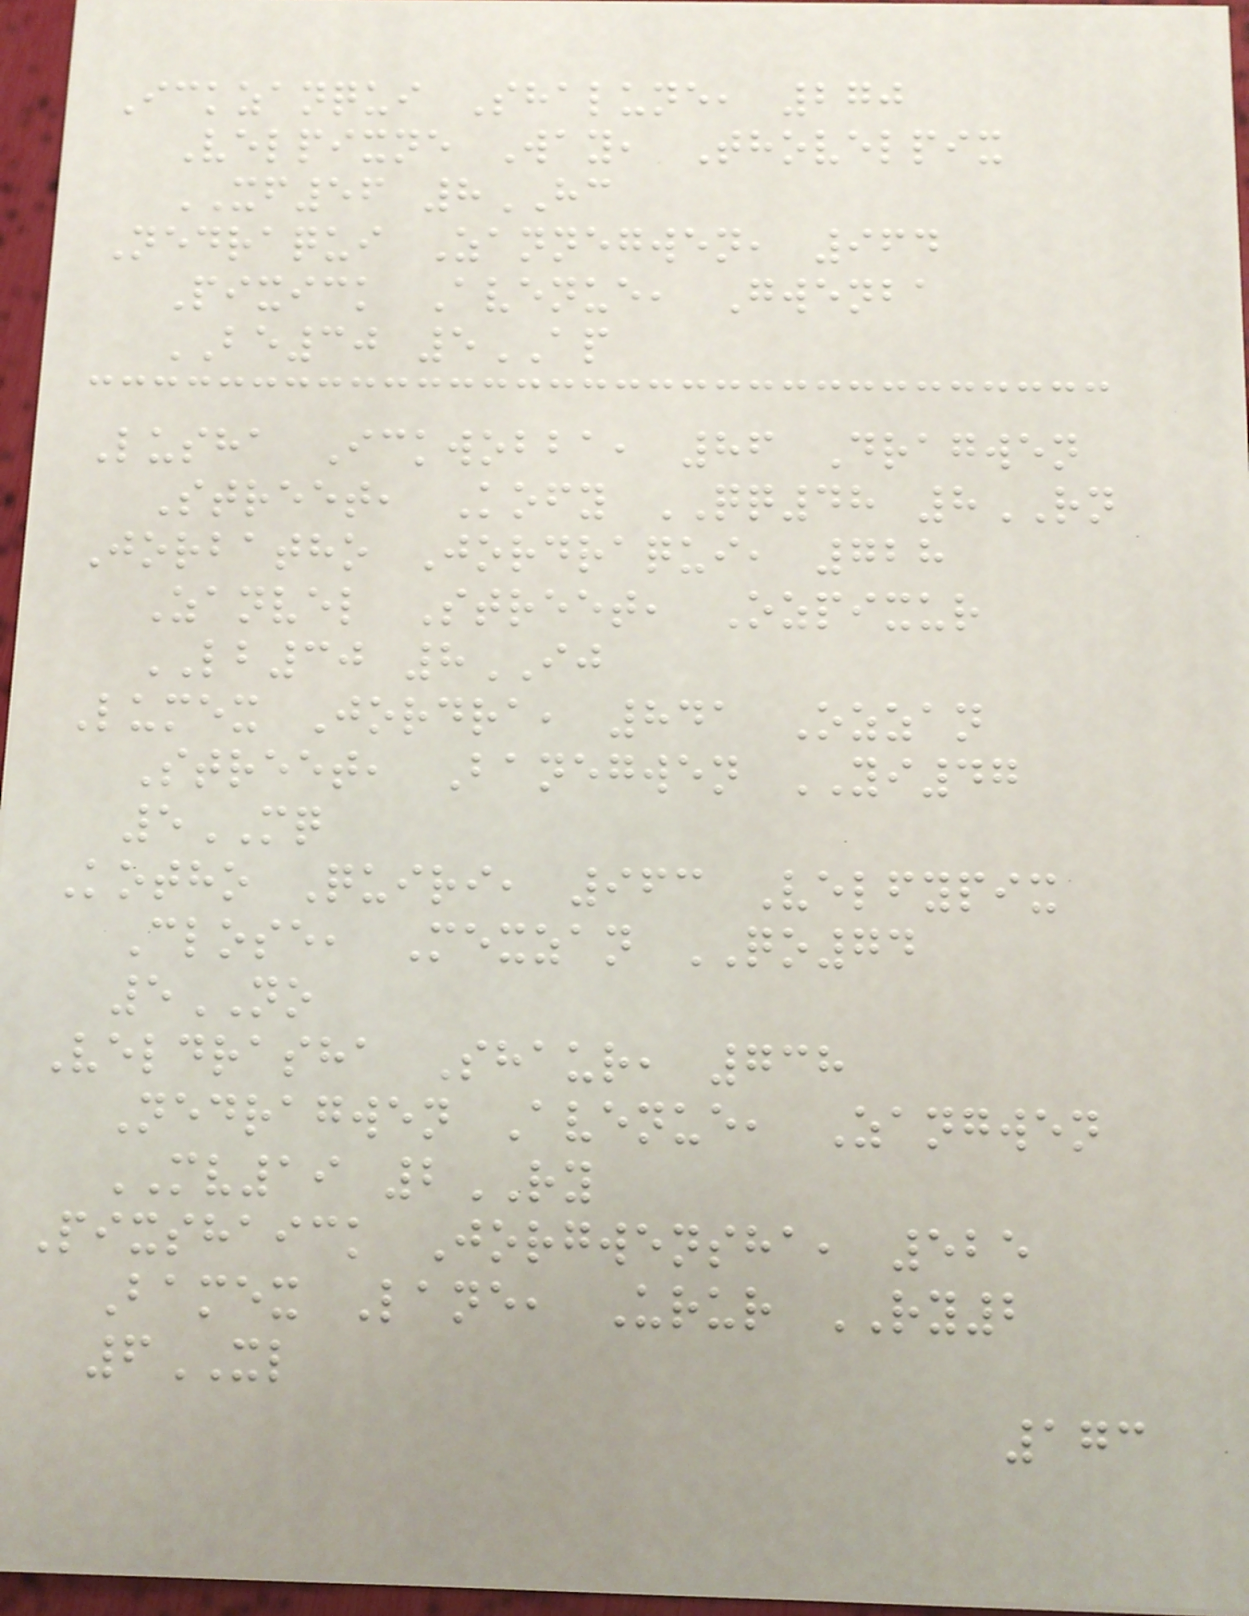Ickzanqui Shalune, 270
Velpixne Way, Thovelpix
XF56 8HC
Nedraqui Zannegwen, 964
Pixick Avenue, Gwenba
BE30 5AP
Lusha Ickwobba, 86 Dragwen
Street, Kofy QQ48 8RN
Jorbatho Jordraqui, 728
Zanvel Street, Ozpixur
LB30 8IJ
Lumex Jordra, 841 Ozzan
Street, Banegwen YI47
5MQ
Kotho Quiri, 963 Velfypix
Close, Mexzan QO74
5NO
Veldrasha Shaur, 738
Nedragwen Avenue, Zangwen
MV19 2RY
Pixshaick Jorgwensha, 525
Bamex Lane, Urur RY2
6XL
173
